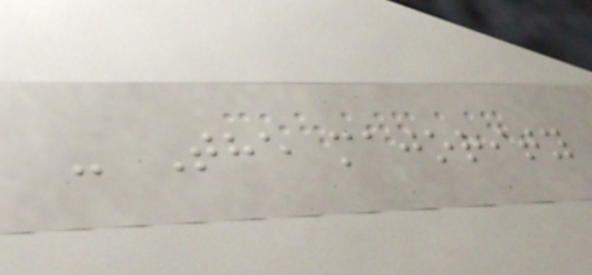- The majority
